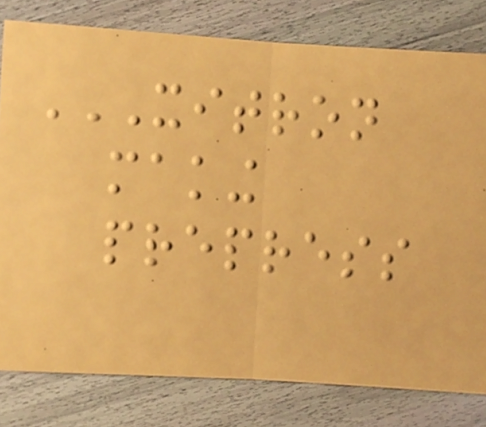XITRON
MAKING
PREPRESS
